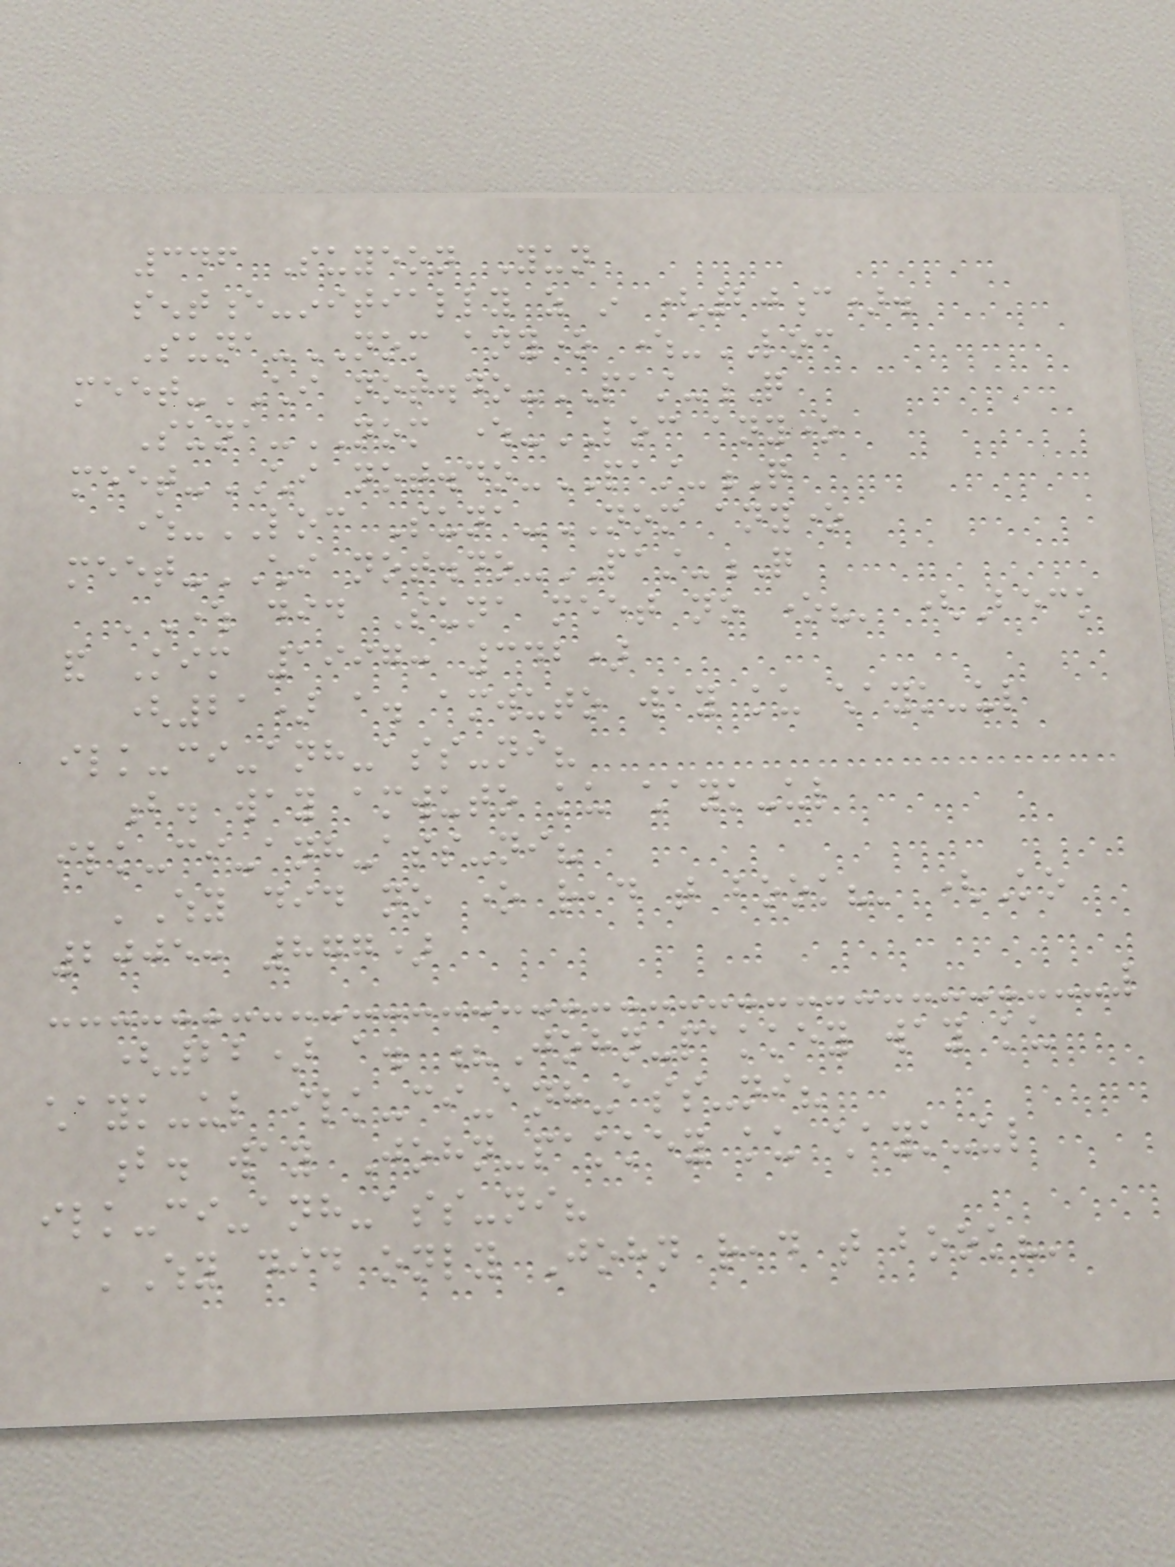346 Suyeon Yun
sentence-initially as in (20c).
Suna-NOM anyone where-LOC
meet-CHI not.do-PAST-Q
Suna-NOM where-LOC anyone
meet-CHI not.do-PAST-Q
where-LOC Suna-NOM anyone
meet-CHI not.do-PAST-Q
'Where did Suna meet no one?' (Beck
and Kim 1997: 342)
(21) a. amwuto way ku chayk-ul
ilk-ci-anh-ass-ni?
b. way amwuto ku chayk-ul
ilk-ci-anh-ass-ni?
'Why did no one read that book?' (Ko
2005: 877)
(22) a. ?John-pakkey way ku
chayk-ul ilk-ci-anh-ass-ni?
b. way John-pakkey ku chayk-ul
ilk-ci-anh-ass-ni?
'Why did only John read that book?'
